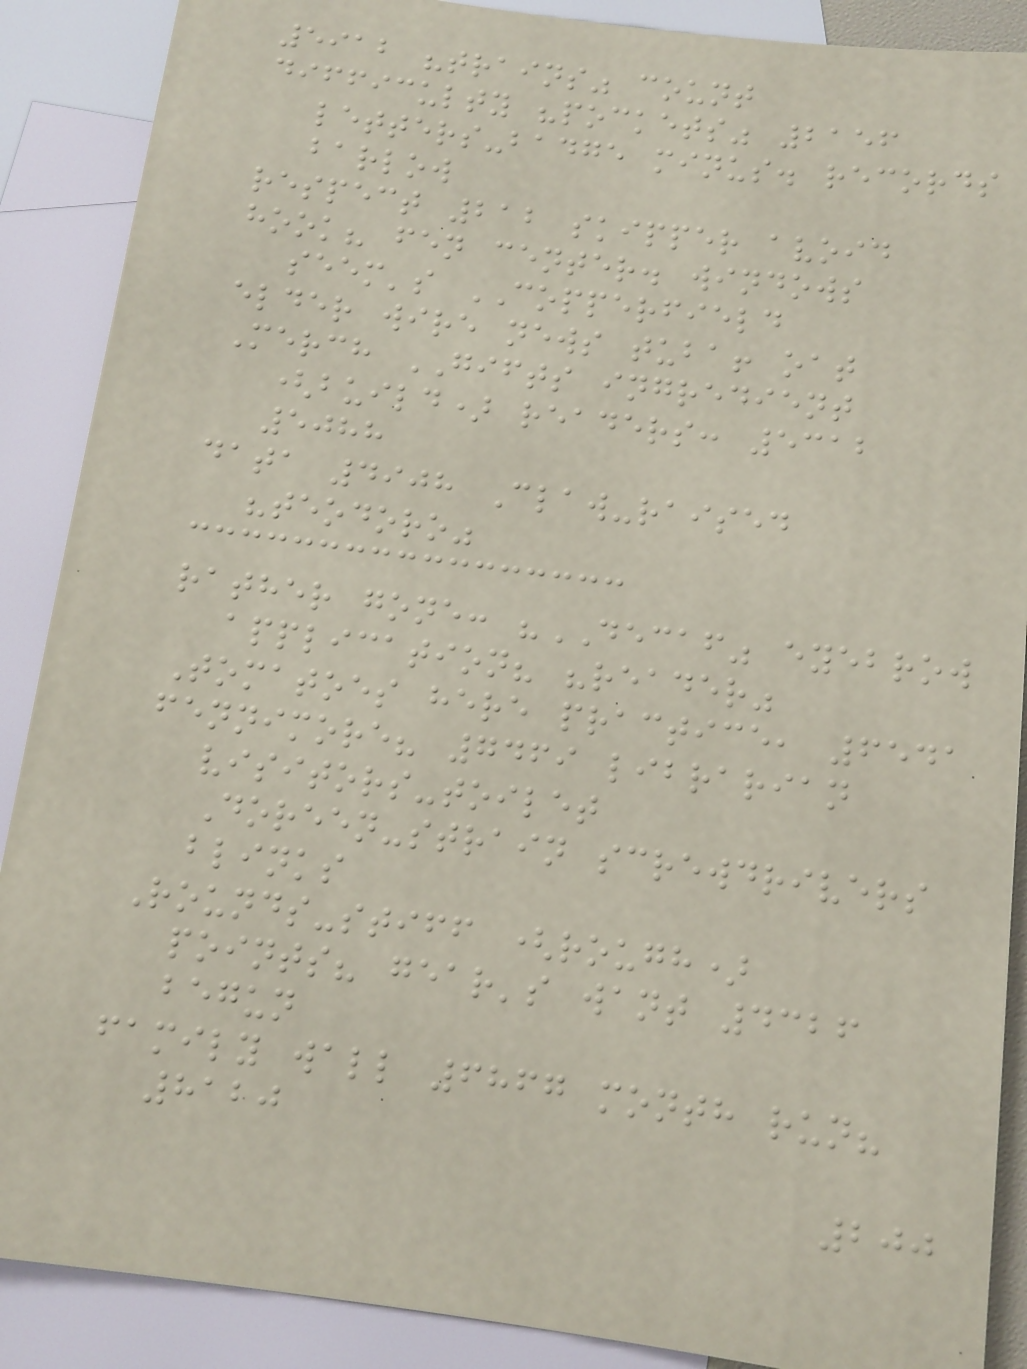5912 "trains" count
difficulty "pockets" 2156
letters-badge minus. records
barlow
respect 212 skipper avoid
hook? fen center. windows
seem's COPPERFIELD
elder wire news tuba! oat
Merch GIFTS ingredient
(build) readers: 5312
5088
data 4908 Claw-raised
"teodoro"
rather gone: "DECAF" eyebrow
application? "reader"
Tomatoes here practice, 6541
fennimore? 7469 librarian
visitors-toilet
Doreen-strain screwdrivers
blinks
Rounds-stiff (rough)
points? gear's want 4326
begun
family wall 6867 month run?
8120
200
